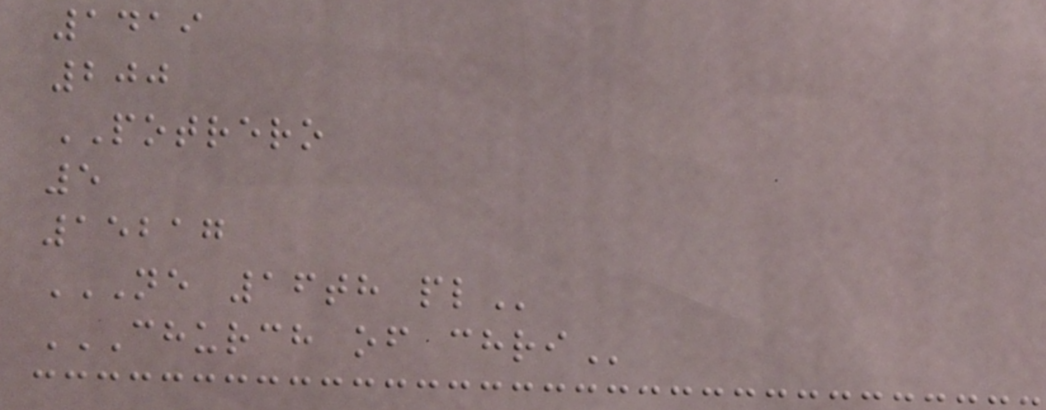1419
200
POTRERO
5
15217
NE 16TH PL
CHURCH OF CHRI
